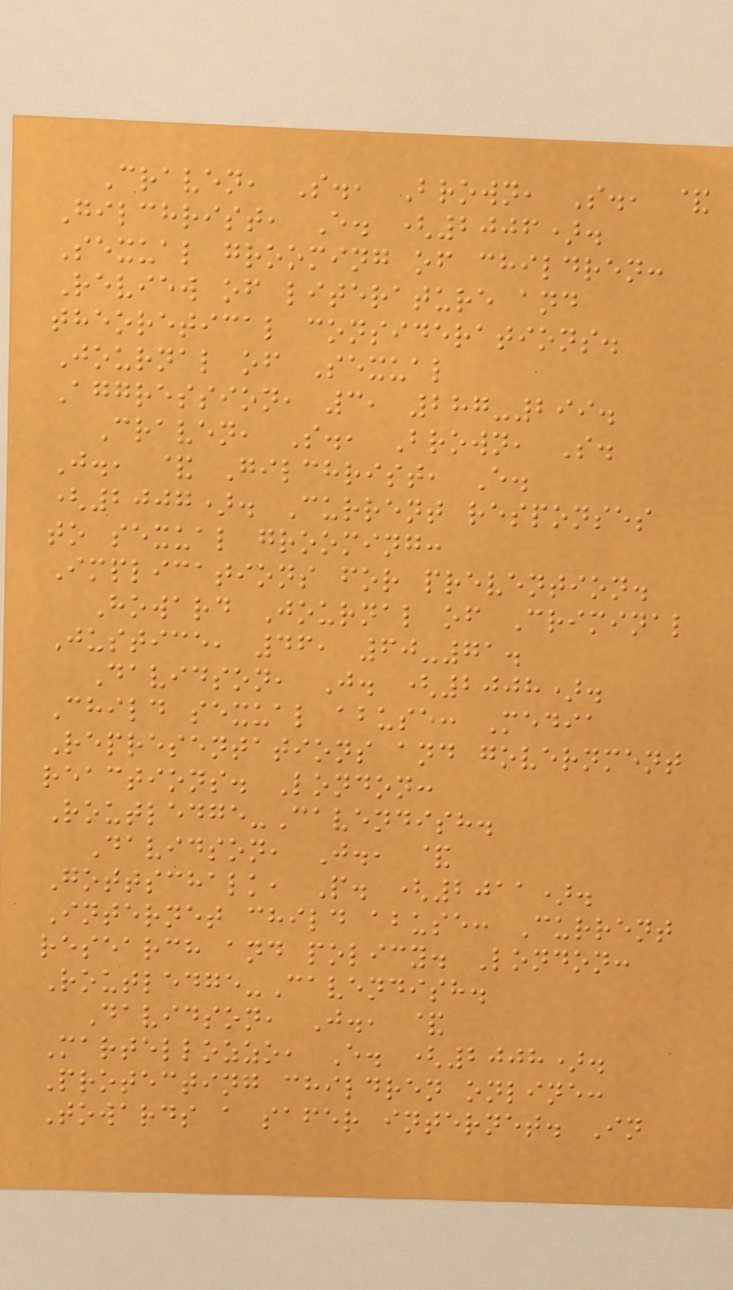Craven, S., Brown, S., &
Gilchrist, E. (2006).
Sexual grooming of children:
Review of literature and
theoretical considerations.
Journal of Sexual
Aggression, 3, 287-299.
Craven, S., Brown, S.
J., & Gilchrist, E.
(2007). Current responses
to sexual grooming:
Implications for prevention.
Howard Journal of Criminal
Justice, 46, 60-71.
Davidson, J. (2008).
Child sexual abuse: Media
Representations and government
reactions. London:
Routledge-Cavendish.
Davidson, J., &
Gottschalk, P. (2011).
Internet child abuse: Current
research and policy. London:
Routledge-Cavendish.
Davidson, J., &
Martellozzo, E. (2008).
Protecting children online:
Towards a safer internet. In
